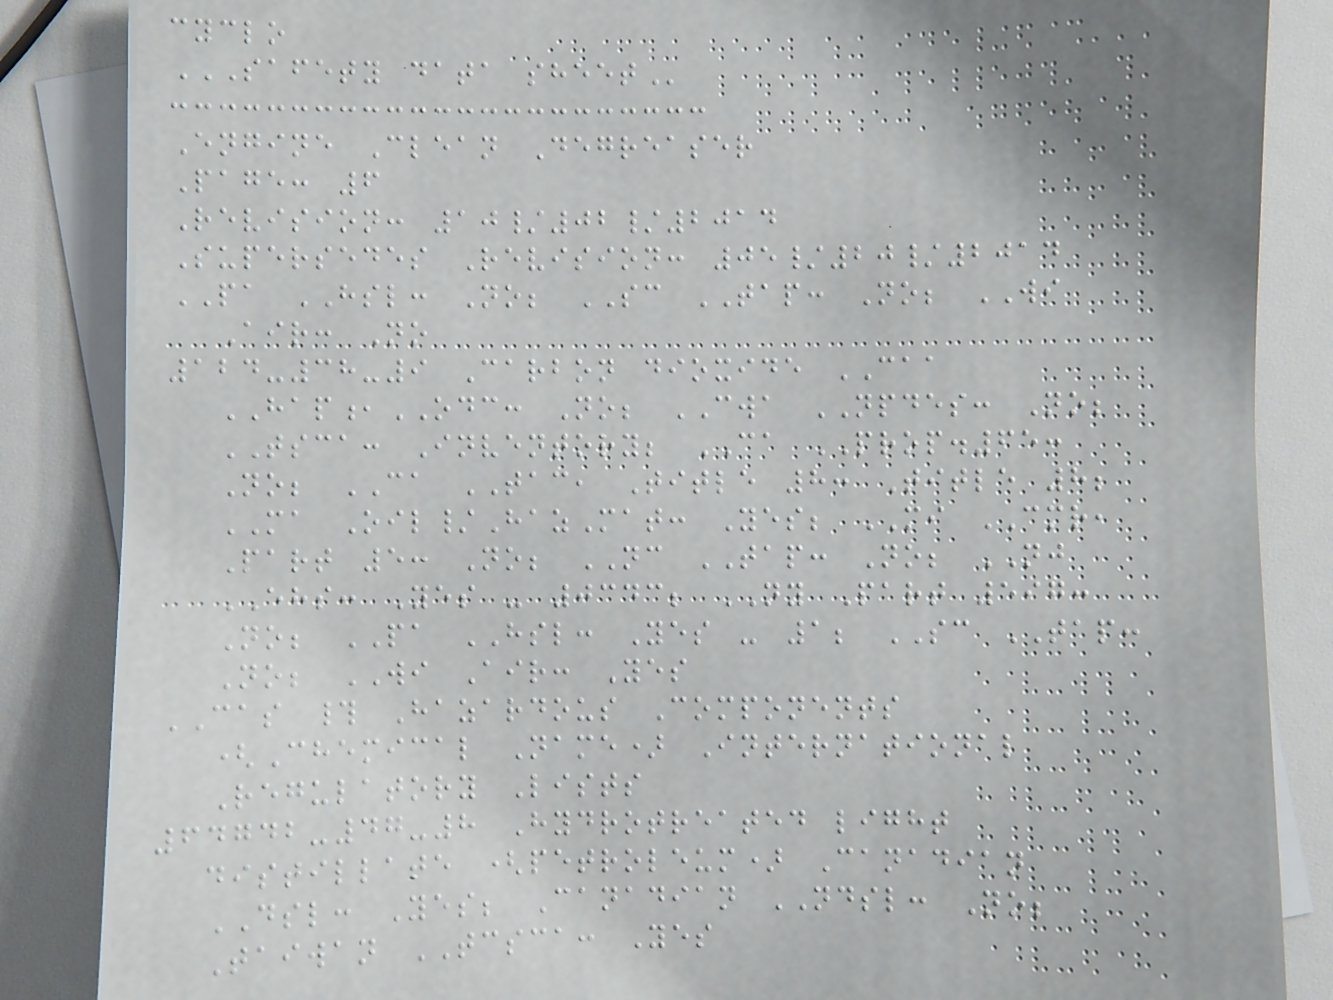cyclo
SAFETY DATA SHEET
Engine Clean Degreaser
Page: 6
Revision: 10/02/2014
Supersedes Revision: 05/20/2014
PA HSL: No; SC TAP: No; WI
Air: No
124-38-9 Carbon dioxide CAA
HAP,ODC: No; CWA NPDES: No;
TSCA: Inventory; CA PROP.65:
No; CA TAC, Title 8: Title 8;
MA Oil/HazMat: Yes; MI CMR,
Part 5: No; NC TAP: No; NJ
EHS: Yes - 0343; NY Part 597:
No; PA HSL: Yes - 1; SC TAP:
No; WI Air: Yes
CAS # Hazardous Components
(Chemical Name) International
Regulatory Lists
64742-47-8 Hydrotreated light
distillate (petroleum) Canadian
DSL: Yes; Canadian NDSL: No;
Taiwan TCSCA: Yes
